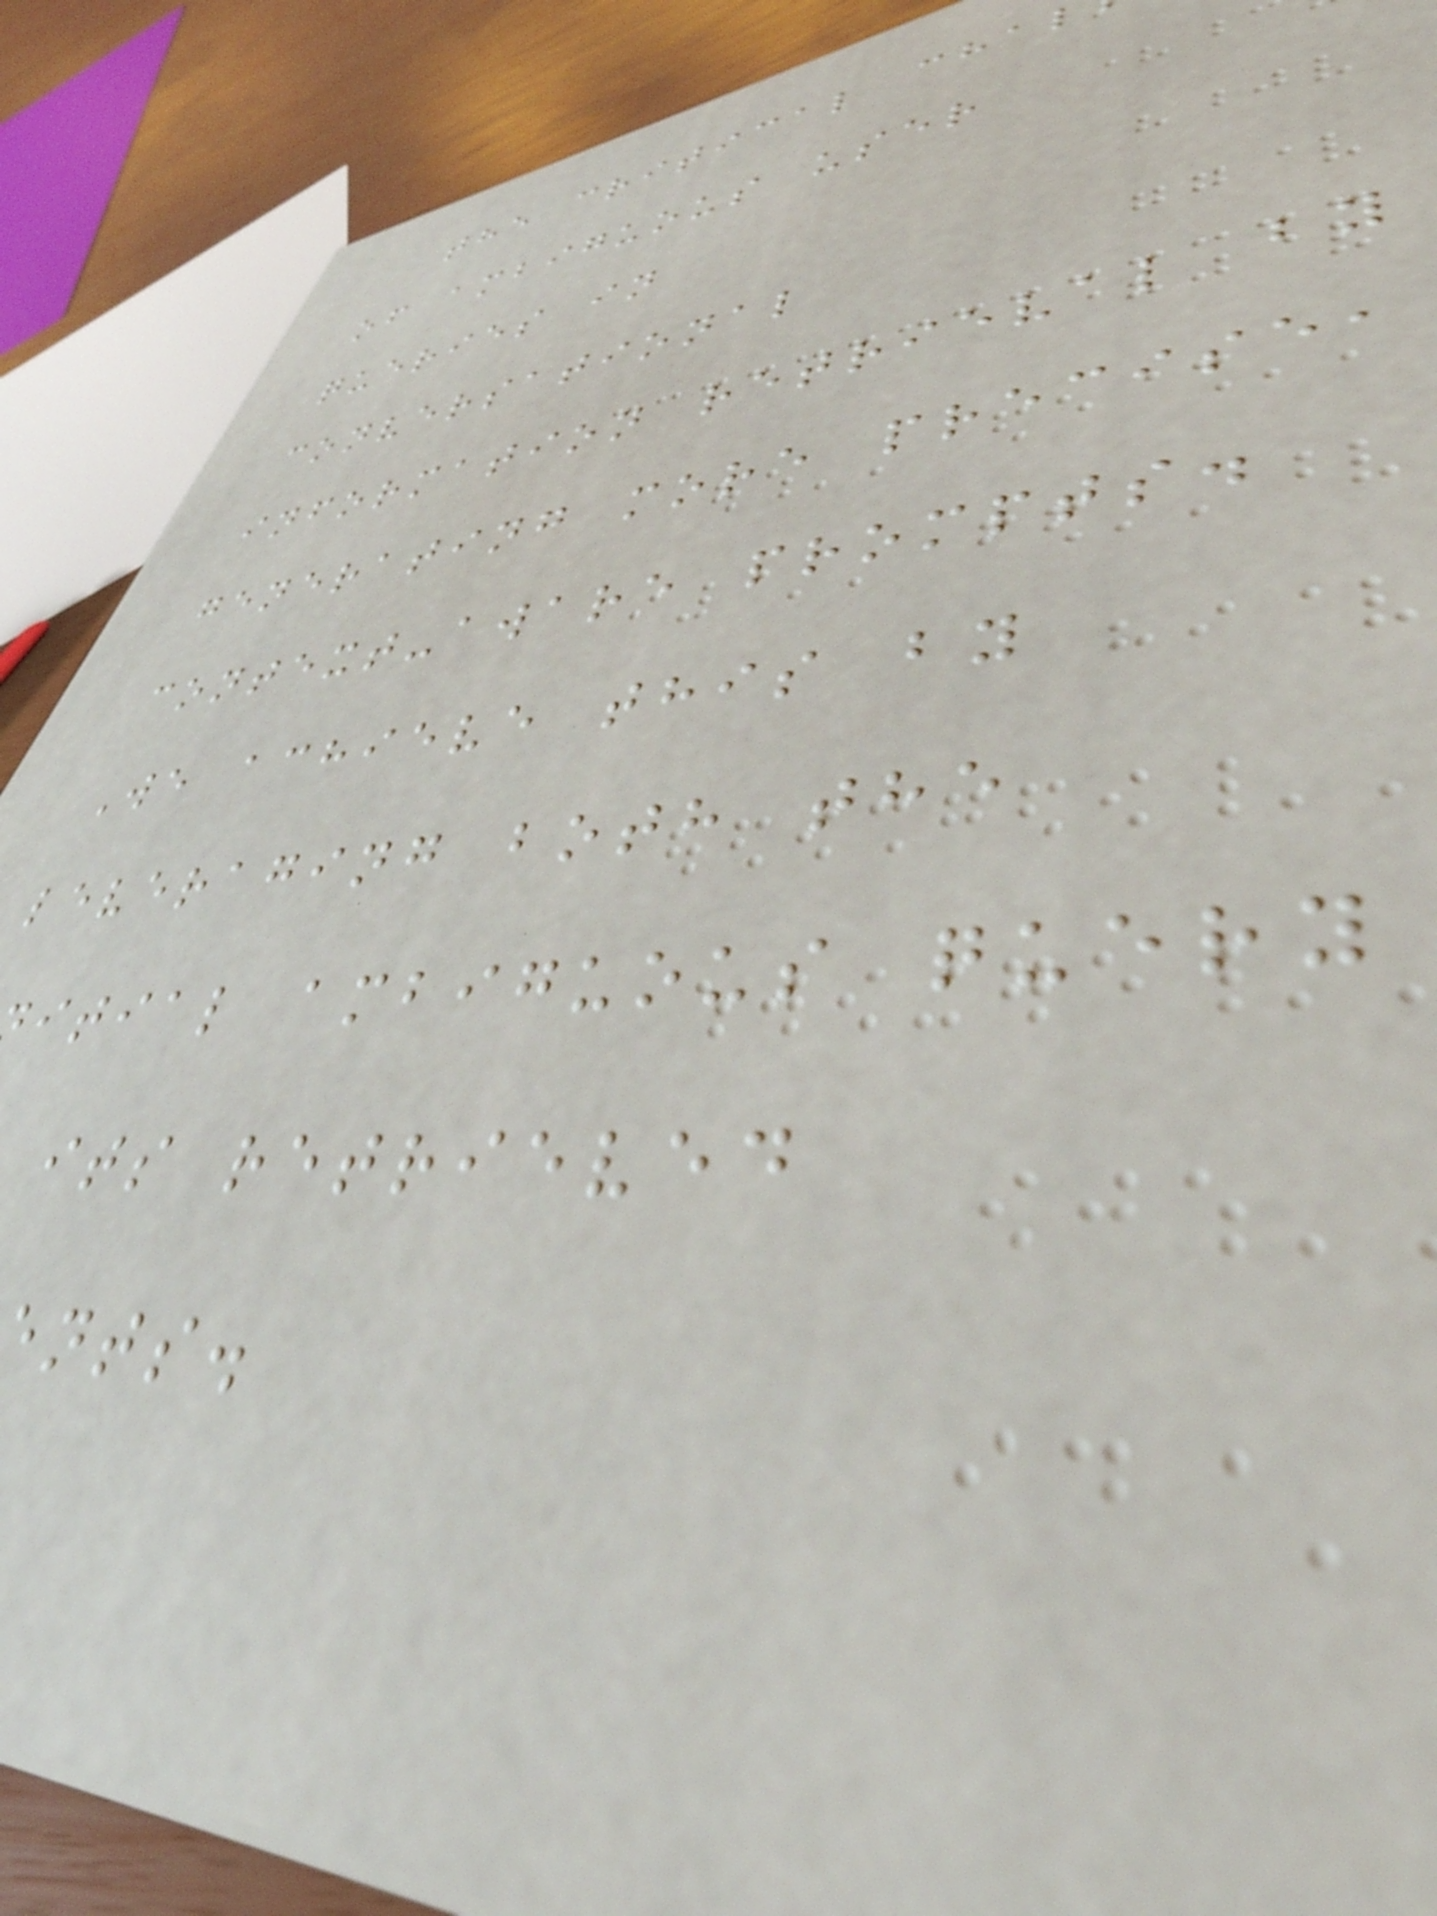the critical cha
of ambiguous user
queries in
conversational
information retrieval by
generating more precise,
context-aware prompts.
We achieve this by
leveraging both the
itial ambiguous query
its retrieved
nts.
